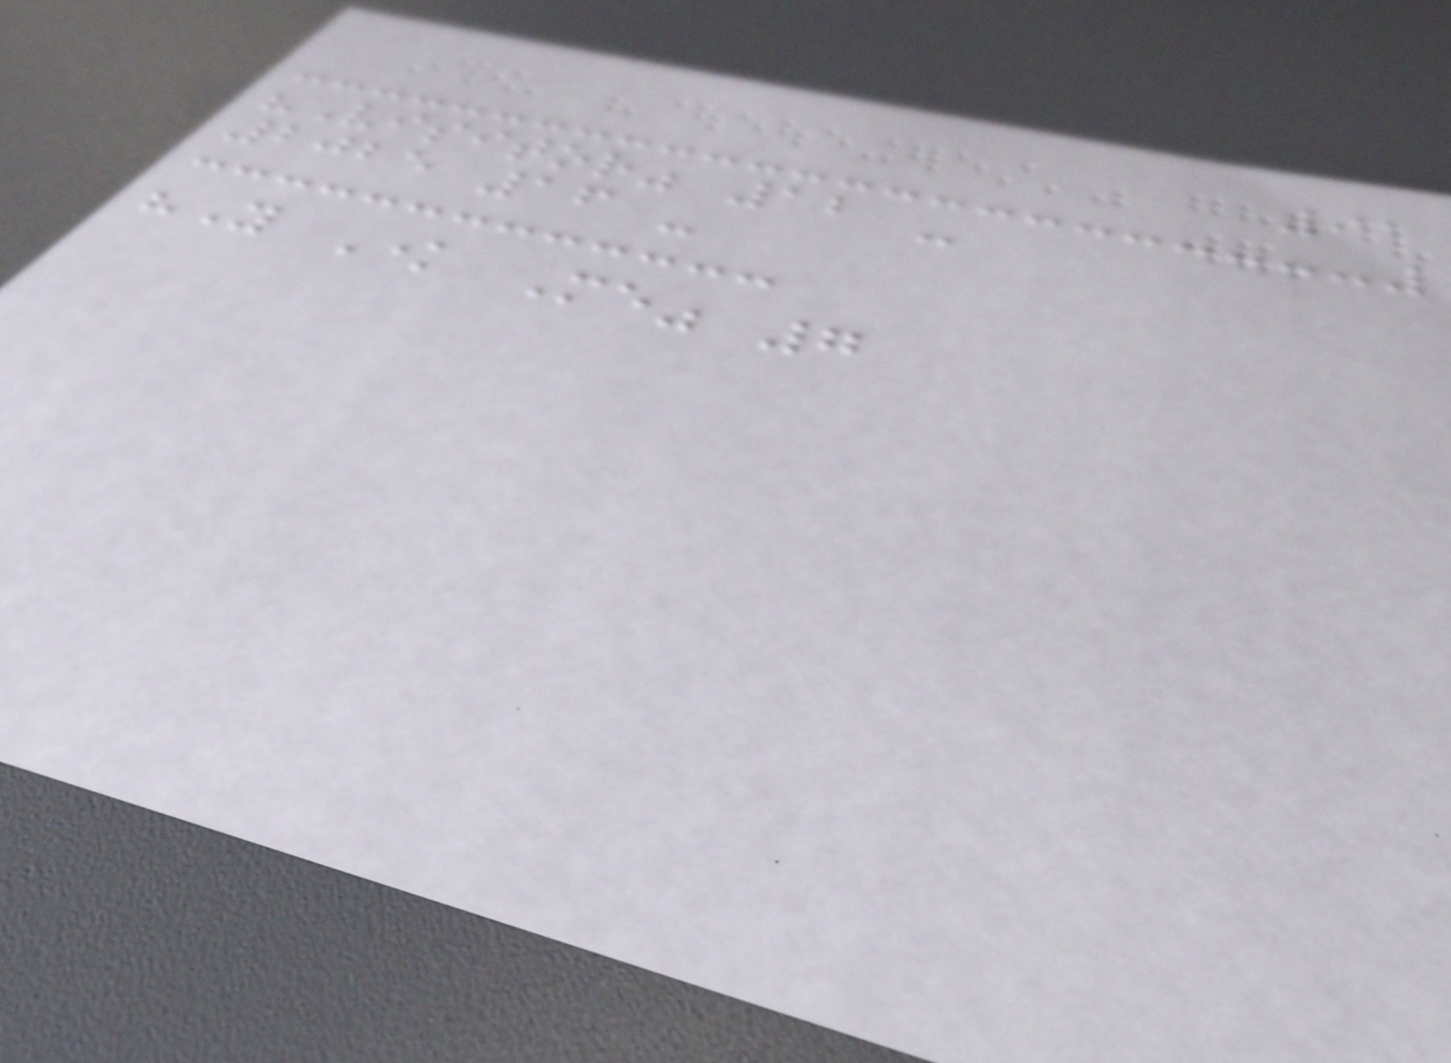91
"Visitor" 12 -
2025 16 -
"You Know Me" 7
